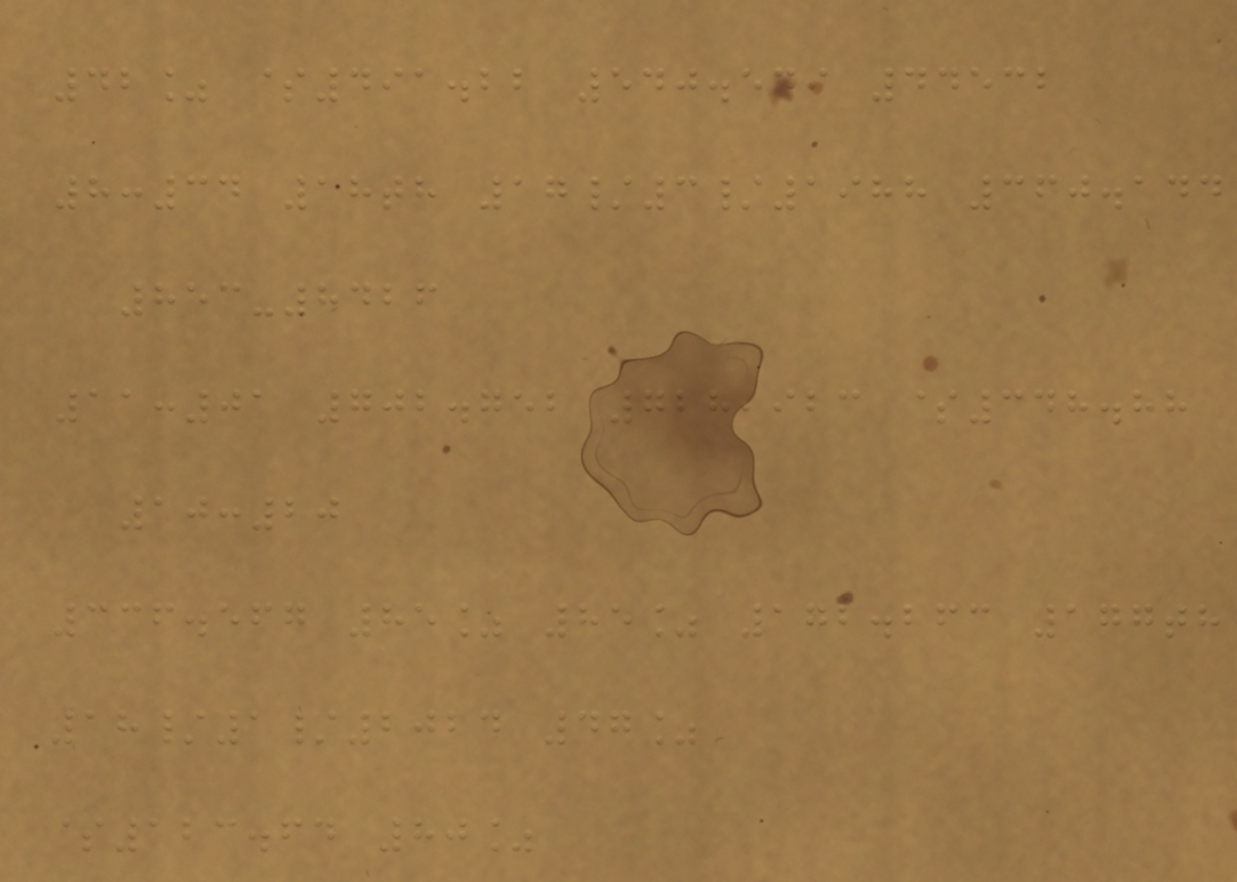42% $491.22 540.549 44532
8:34 18th 17/3/1988 360.144
853-8426
11:01 702.752 728,923 $348.88
10:20
336.567 85% 85% 172.263 177th
18/1/2024 47%
$123.64 80%
